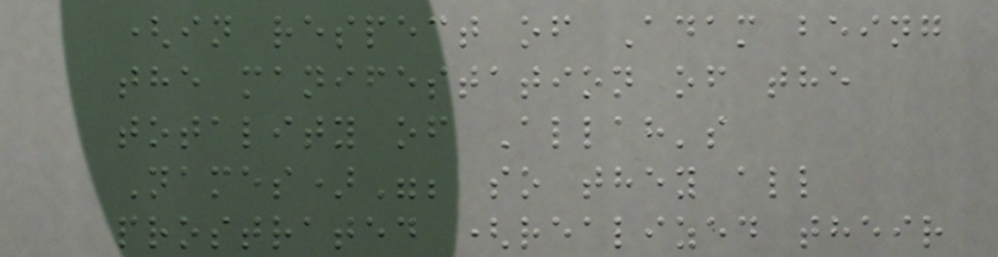(in respect of Adam being
the manifestation of the
totality of Allah's
Names)"; so they all
prostrated (realized their
